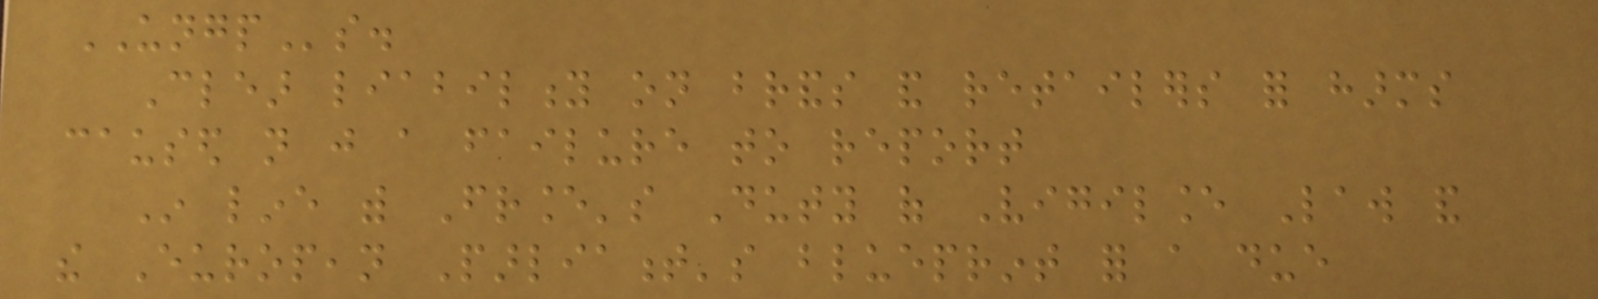UNGPs.
Clear liability on brands and retailers for harms
caused not just a failure to report
In line with France's Duty of Vigilance Law and
the European Parliament's blueprint for a due
